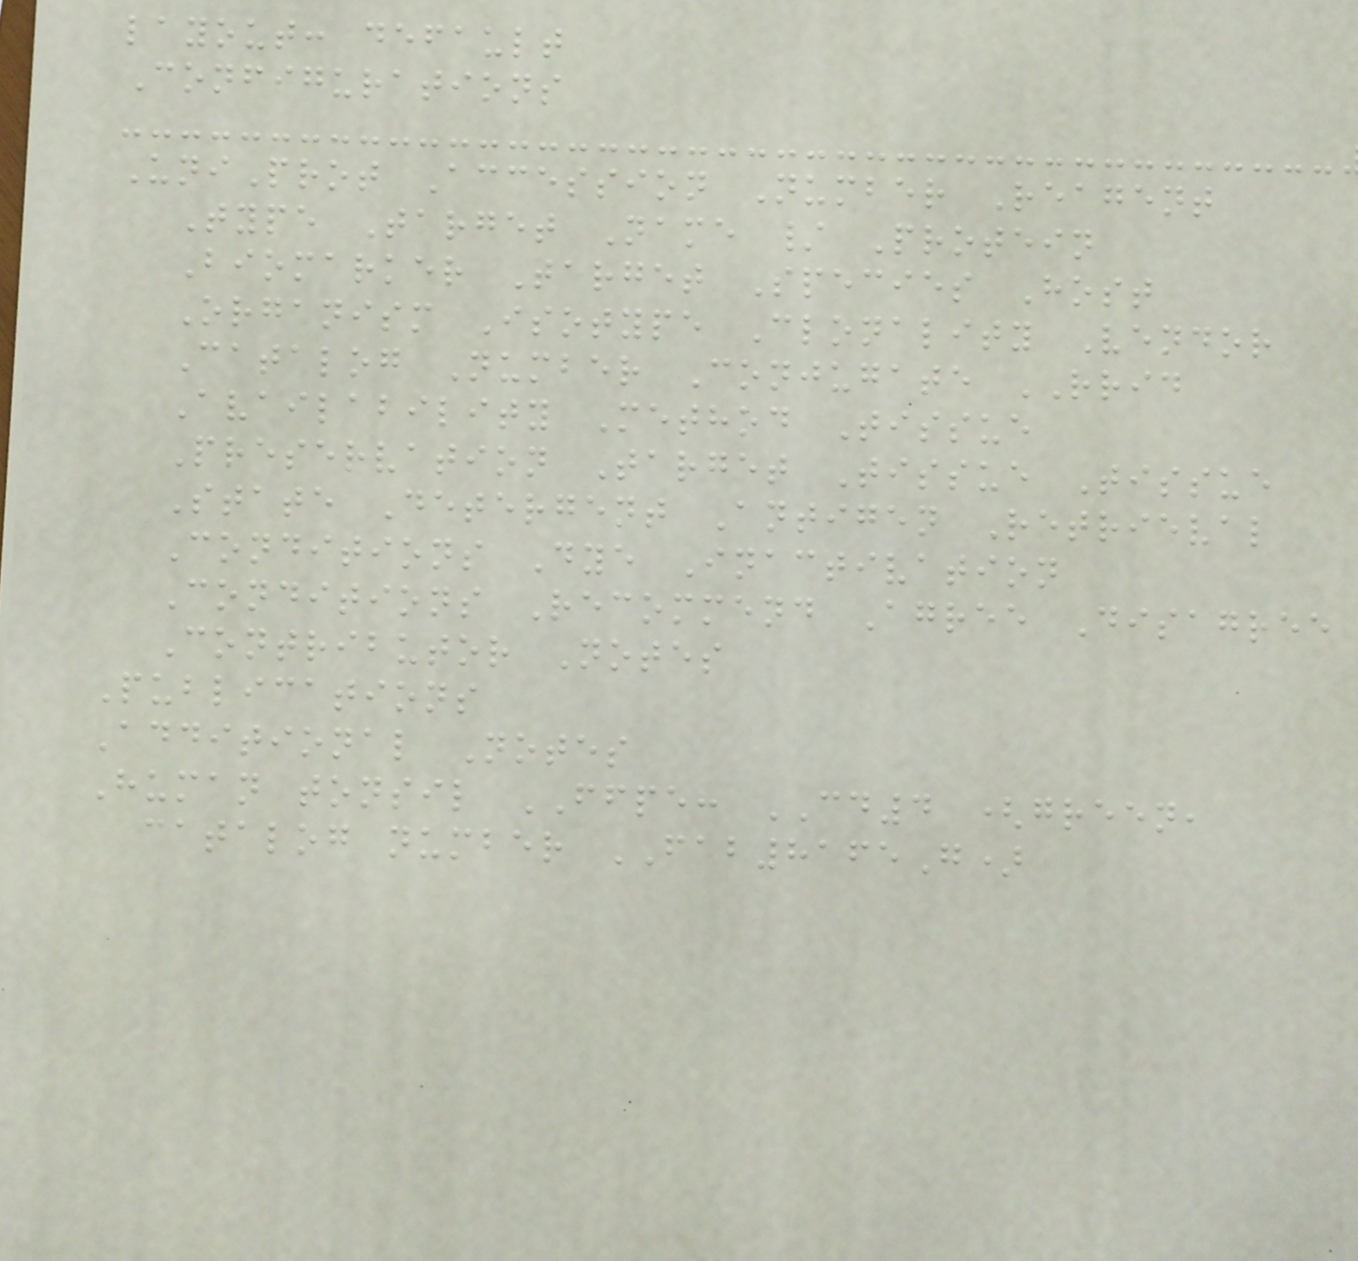layout: default
Configurations
UniProt Accession Number Reagent
Type Target Name / Protein
Biomarker Target Species Host
Organism Isotype Clonality Vendor
Catalog Number Conjugate RRID
Availability Method Tissue
Preservation Target Tissue Tissue
State Detergent Antigen Retrieval
Conditions Dye Inactivation
Conditions Recommend Agree Disagree
Contributor Notes
Publications
Additional Notes
Human tonsil FFPE: CD4 (green,
catalog number FAB8165G)
